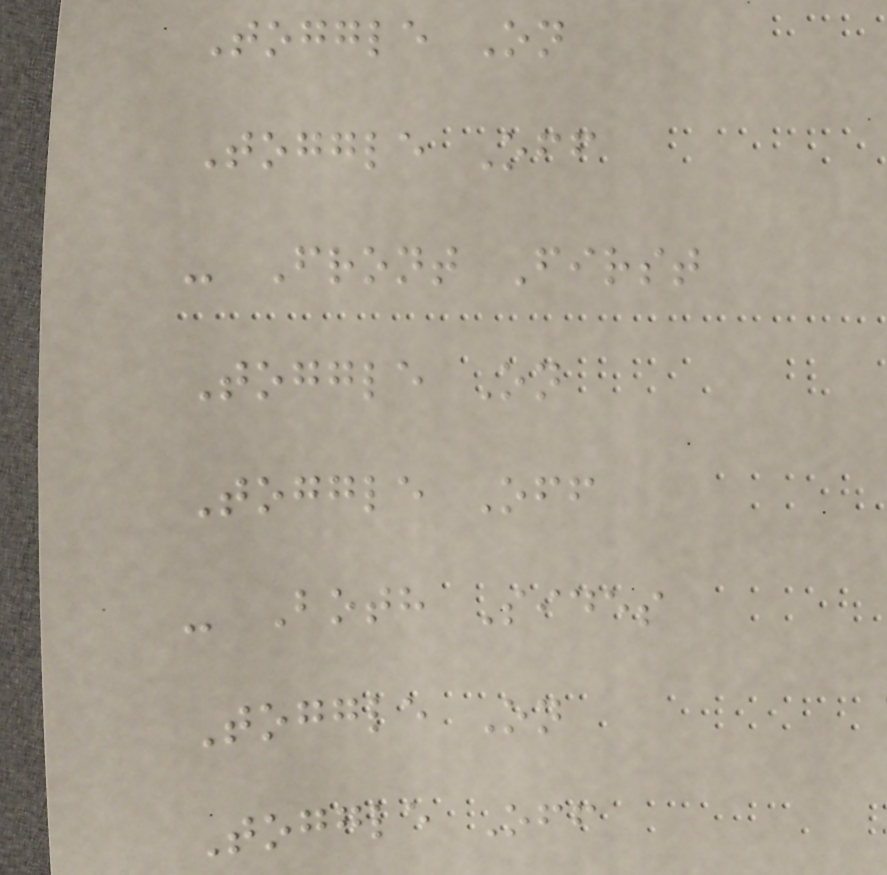Toggle On
Toggle Off
- Front First
Toggle On
Toggle Off
- Both Sides
Toggle On
Toggle Off
